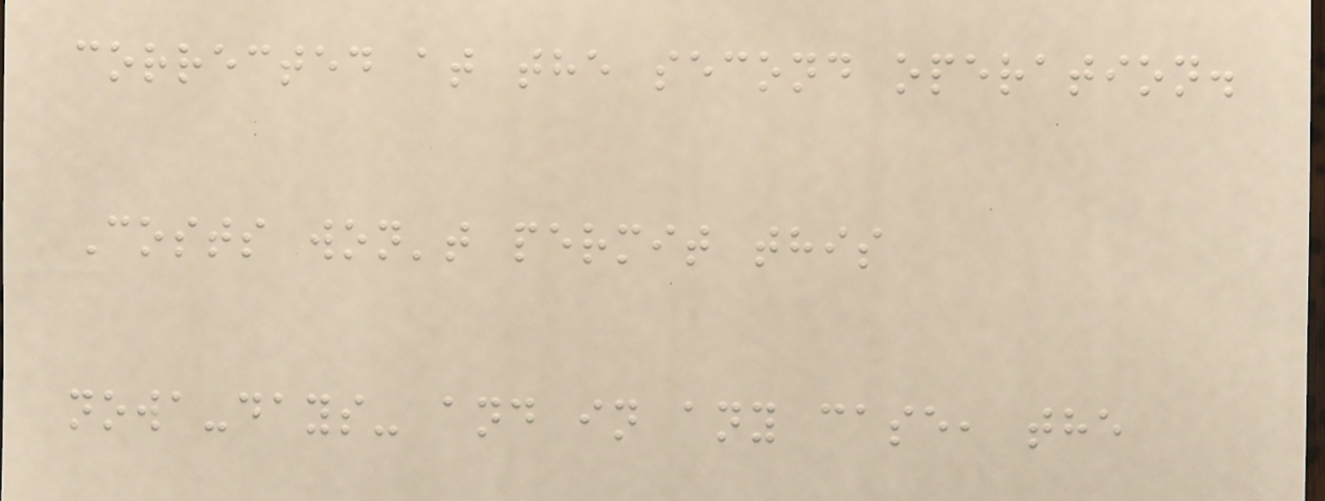corrected at the second operation.
Costs won't permit this
nowa-days- and in any case, the
